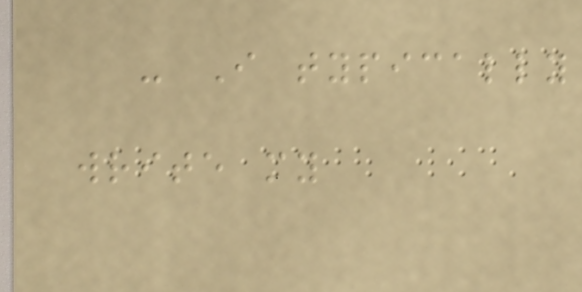- I typically
write my
